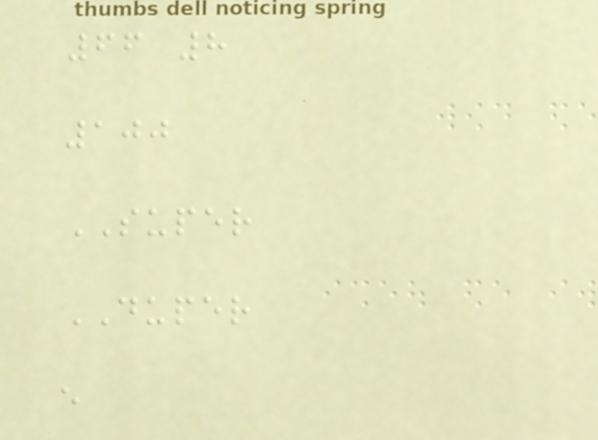66 8
100
SUPER
DUPER
e
